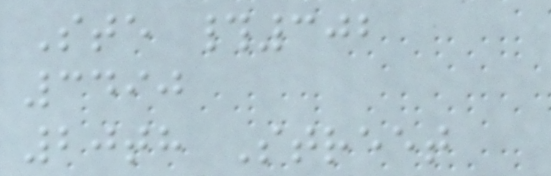Ste #302
3490
20th Street
